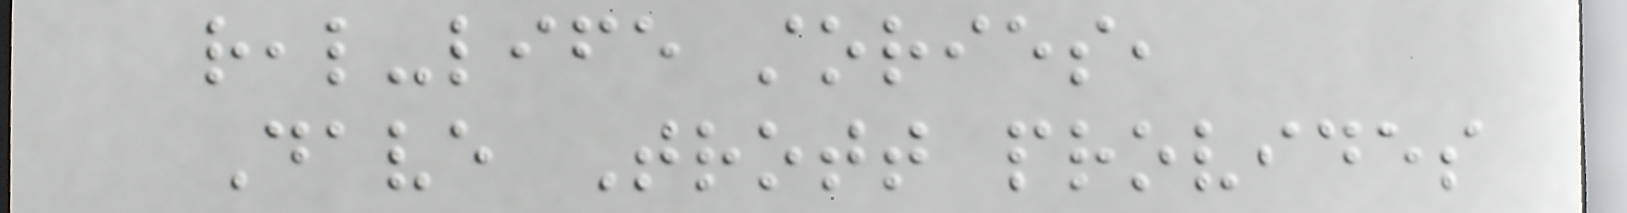real-life stories,
Dave Trott provides
